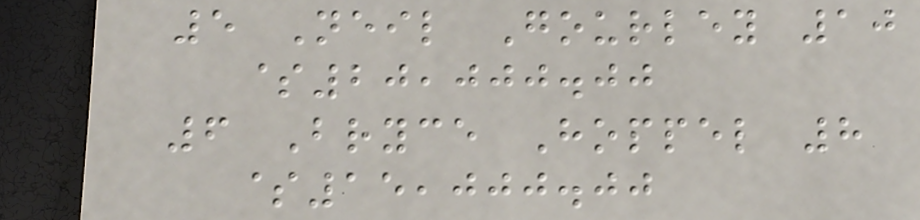5 Neil Gourley 10
$20,000.00
6 Bryce Hoppel 8
$15,000.00
